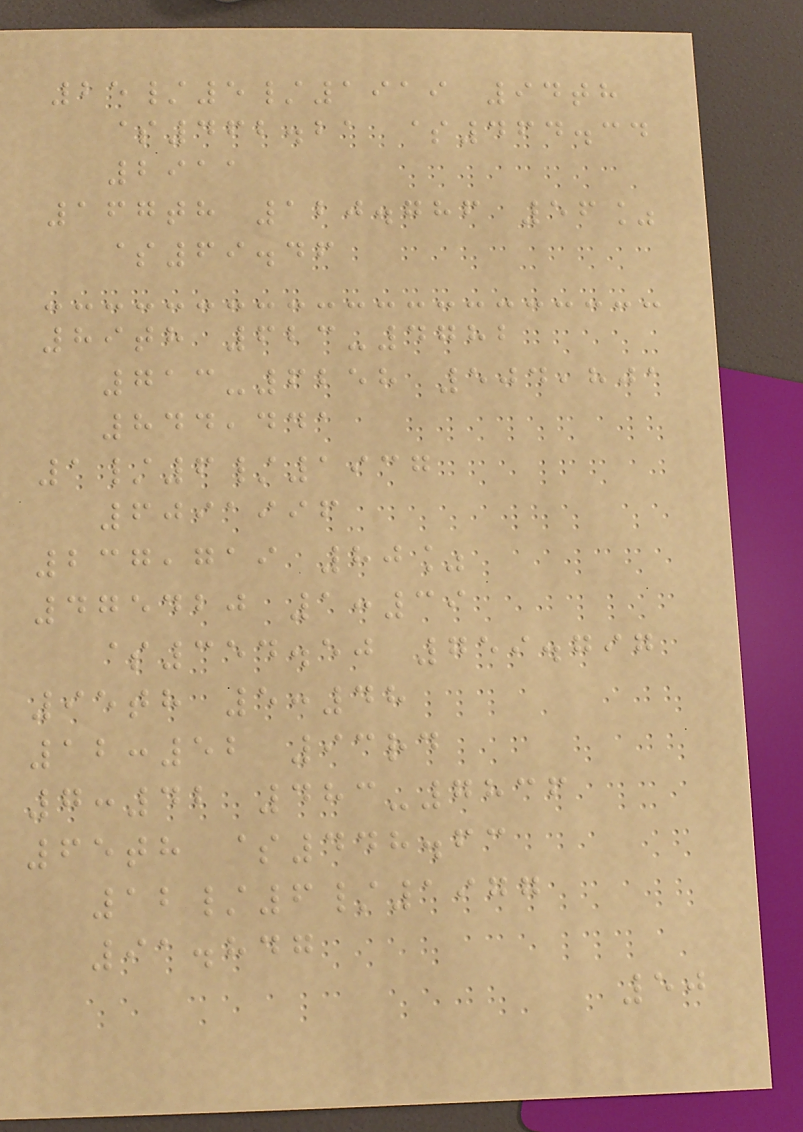25/5/1919 94th
$462.21 $464.34
2911
167th 120.786 56%
$69.46
89th 623-4782
713-6258 504,801
844,441
1/6/1937
6091996
237,719 80%
475420 1:39
$354.50 759.797
95th 5:48
12:52 93rd
7:42 483-7836
65th $448.63
12/6/1977
91.847
50
